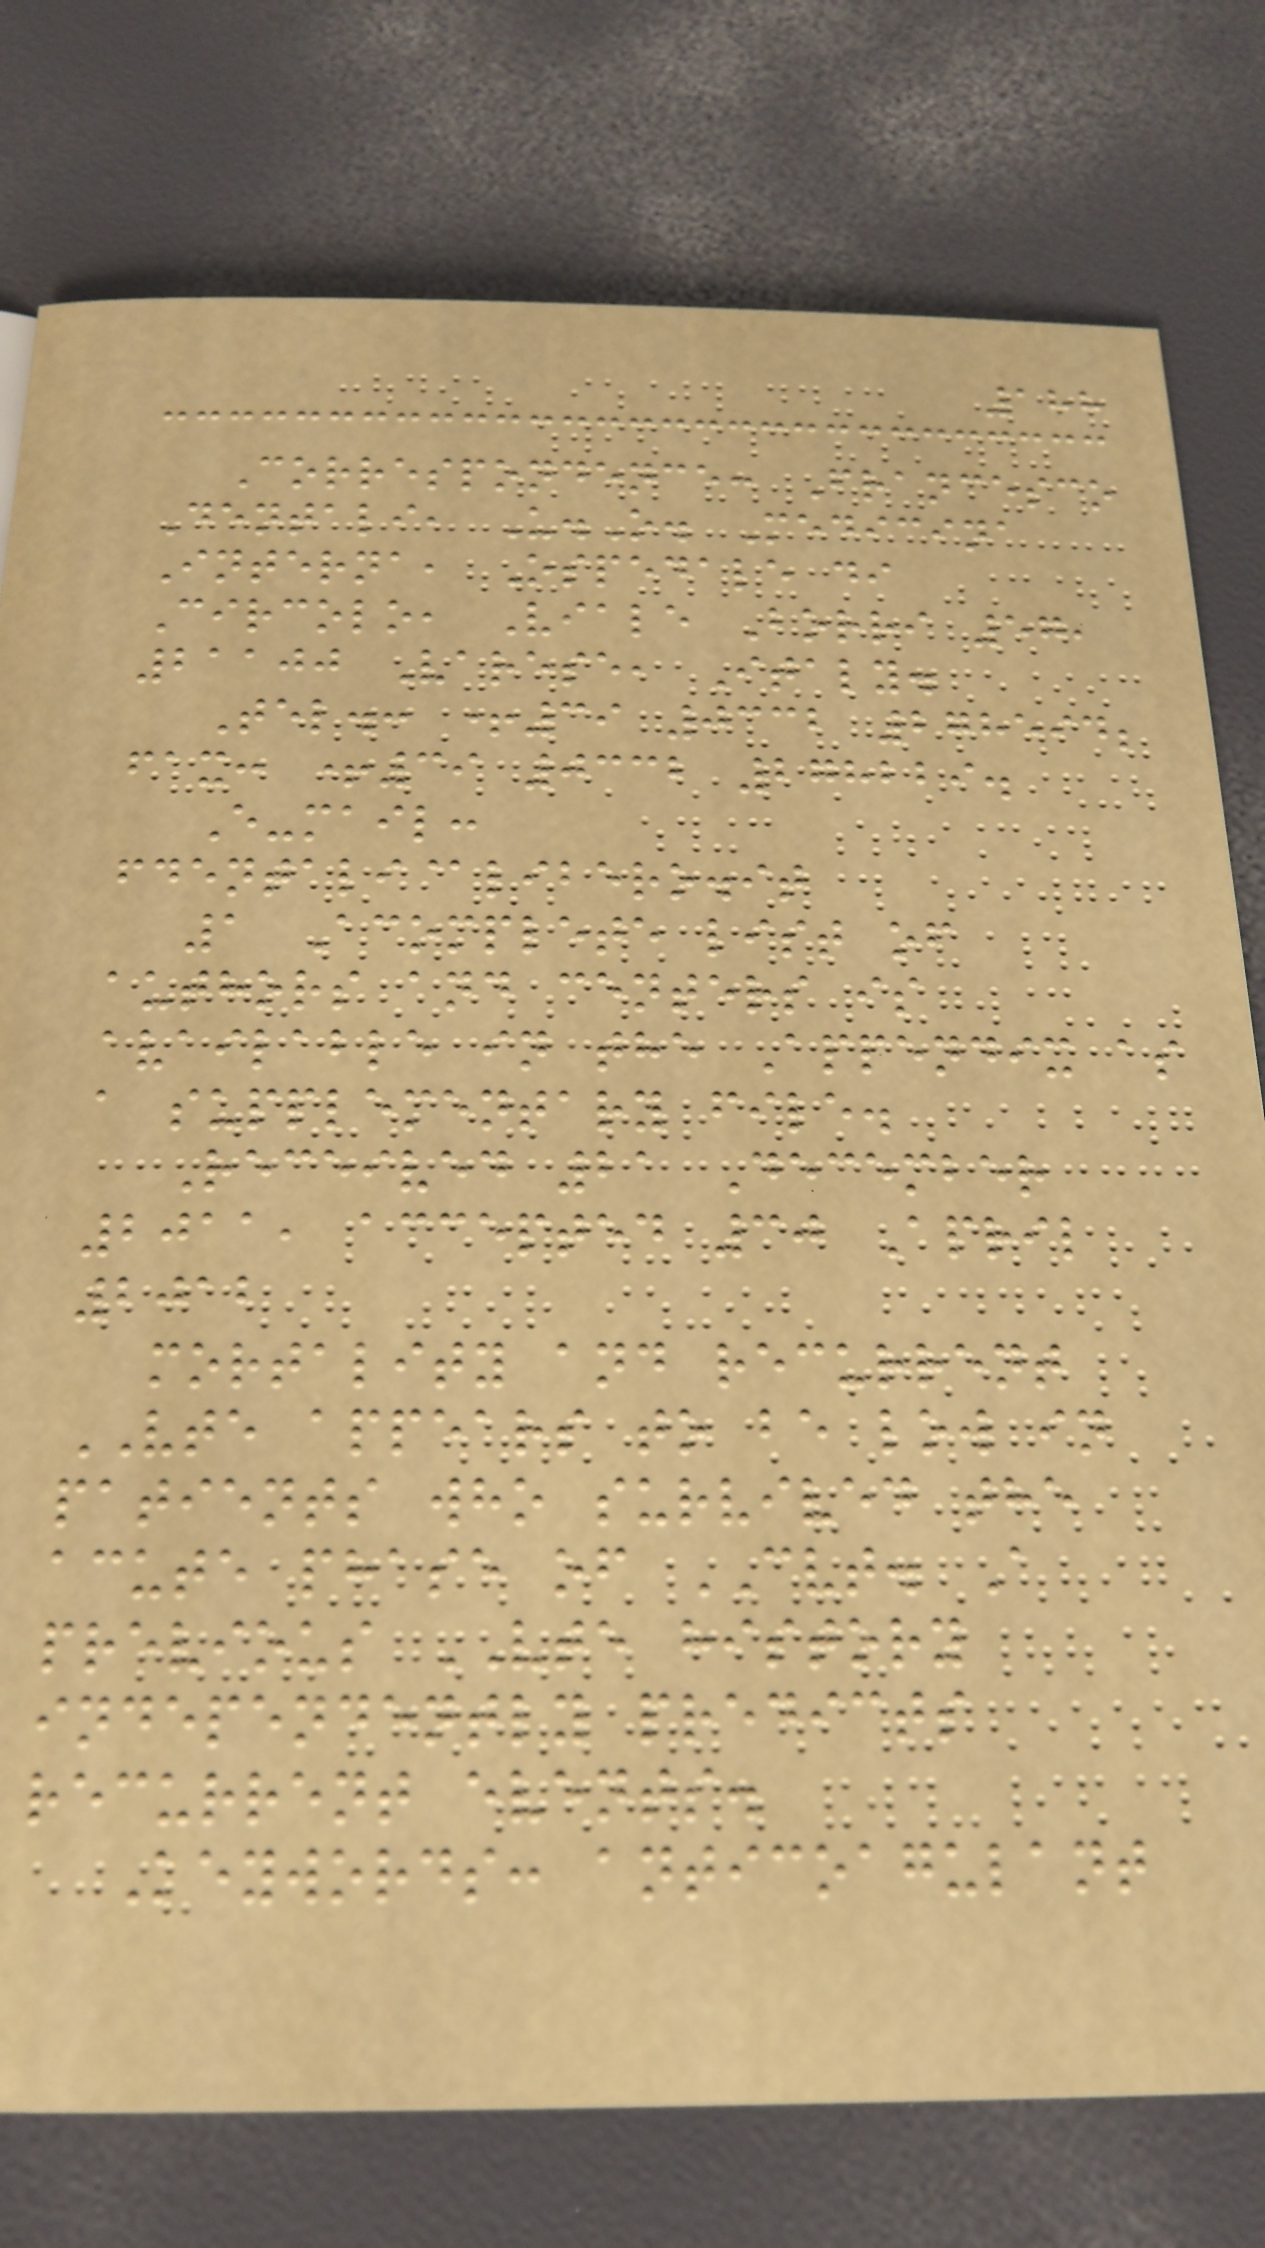188
Correspondence: Francesco
Dentali, U.O. Medicina
Interna, Ospedale di
Circolo, Viale Borri 57,
21100 Varese, Italy.
Tel.: +39 0332 278594;
fax: +39 0332 278229.
E-mail:
fdentali@libero.it
1 Acomplete list of
authors and centers is
available in the Appendix as
a supplementary file.
Received 21 December
2011, accepted 30 April
2012
mortality and recurrent
VTE appears to be low in
patients who survived the
acute phase of CVT. A
previous VTE history
independently predicts
recurrent events.
Keywords: anticoagulant
